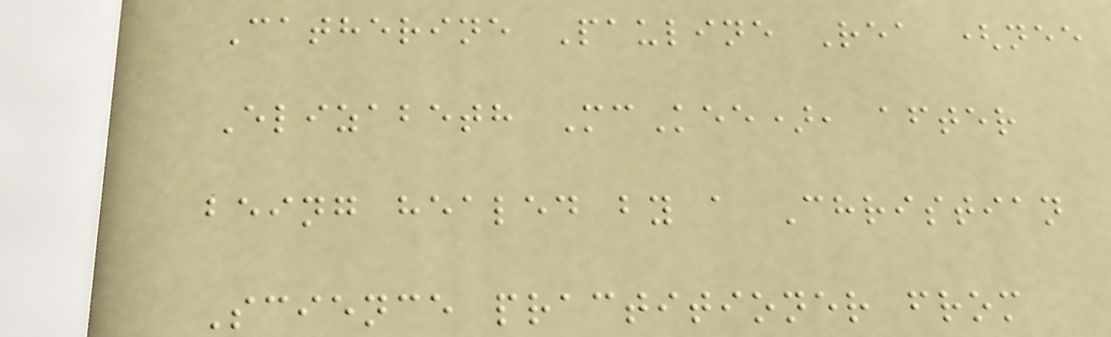Catherine Pauline Rea (nee
Elizabeth McKee), after
being healed by a Christian
Science practitioner from
